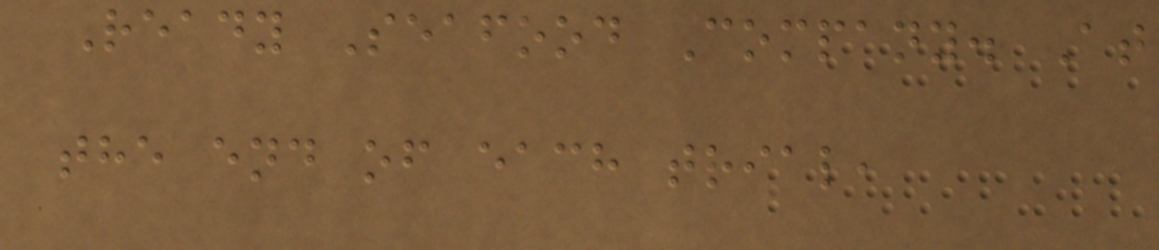Ready Seafood Company. At
the end of each trial,
